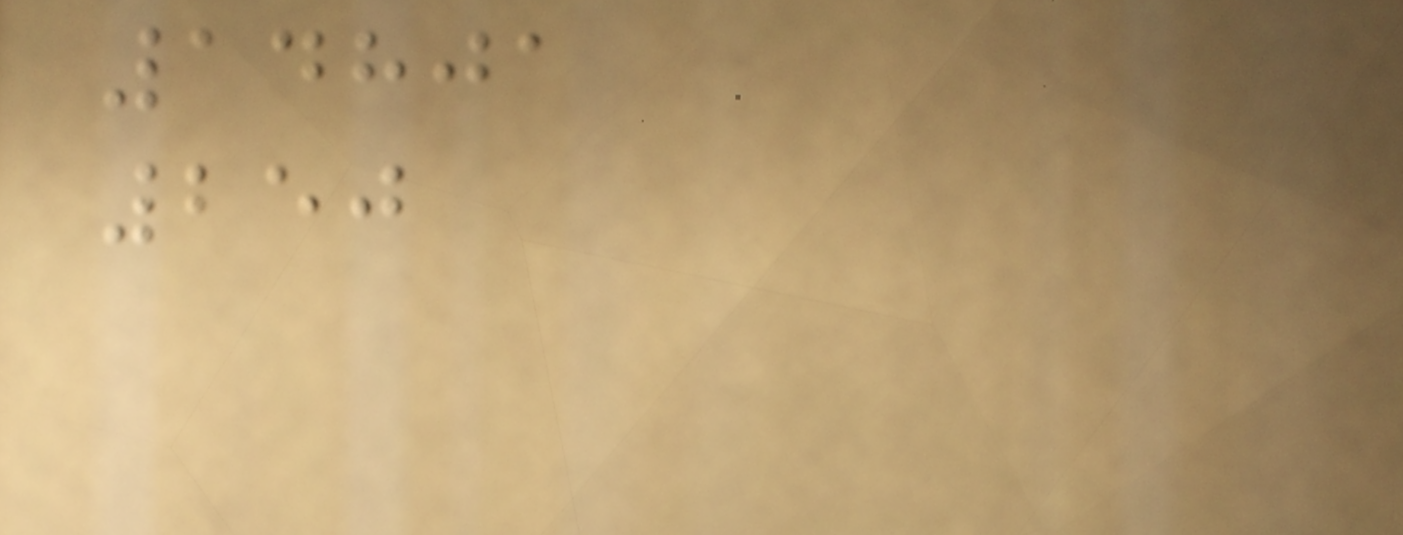14801
250
